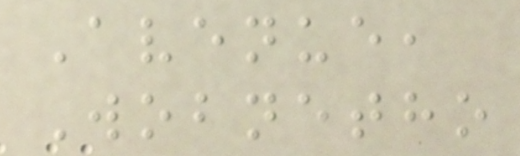Avenue,
Wobnetho
